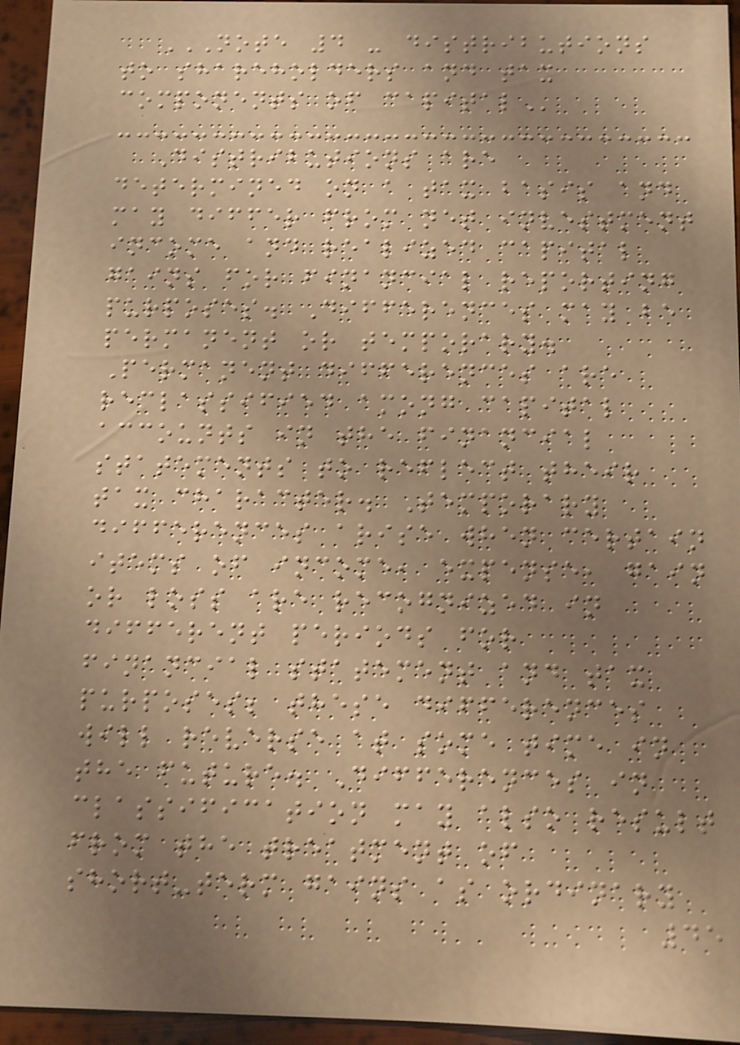NOTE 4 - DISTRIBUTIONS
TO SHAREHOLDERS AND TAX
COMPONENTS OF CAPITAL
Distributions are
determined on a tax basis and
may differ from net investment
income and realized capital
gains for financial reporting
purposes. Differences may be
permanent or temporary.
Permanent differences are
reclassified among capital
accounts in the financial
statements to reflect their
tax character. Temporary
differences arise when certain
items of income, expense, gain
or loss are recognized in
different periods for
financial statement and tax
purposes; these differences
will reverse at some time in
the future. Differences in
classification may also result
from the treatment of
short-term gains as ordinary
45
